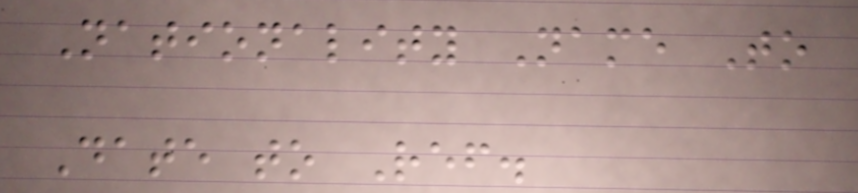Nationality Name To
Date to Ref.
